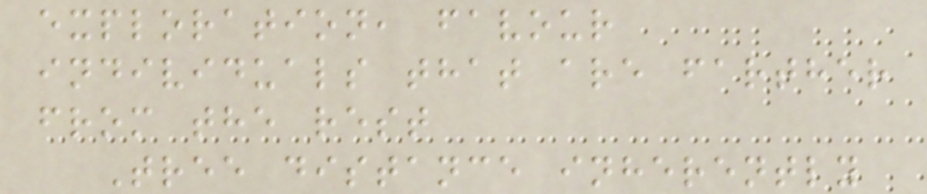exploration, favour
individuals that are farther
from the rest
Tree distance inherently
